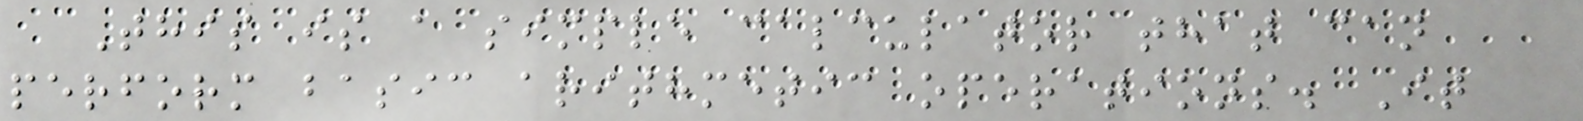This is a simple calculator that can
perform basic arithmetic operations. It
